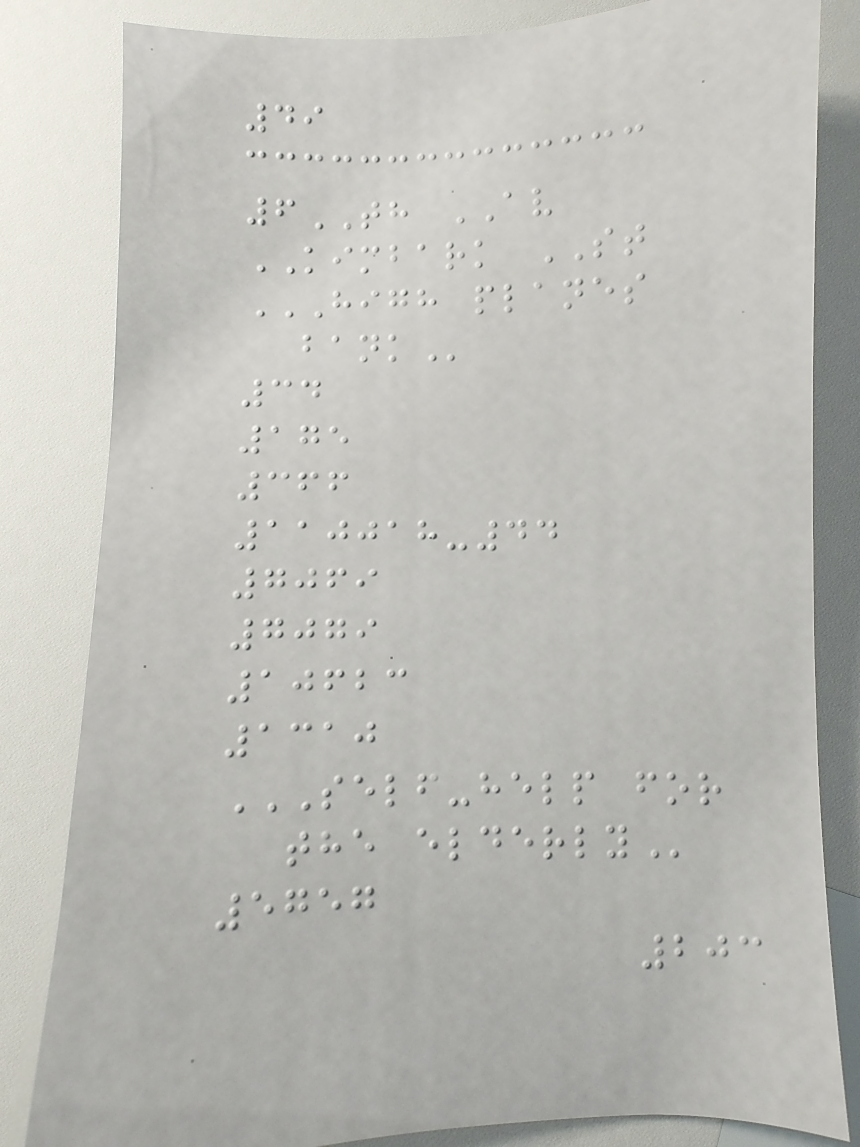49
6TH AV
KIMBARK ST
HIGH PLANES
BANK
34
175
366
110018-44
7069
7079
10623
1310
SELF-HELP FOR
THE ELDERLY
5757
203
